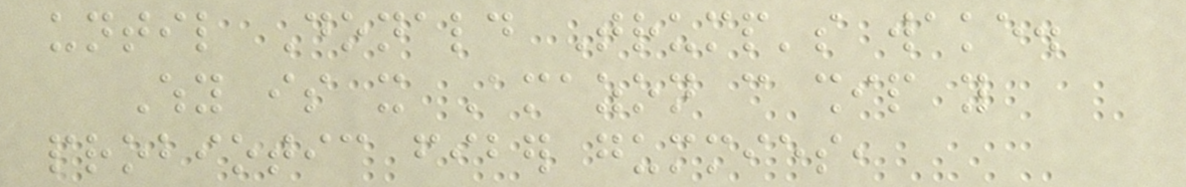until Donald Trump's wake.
Why is it Amazon can ship you
probiotic fiber gummies,
